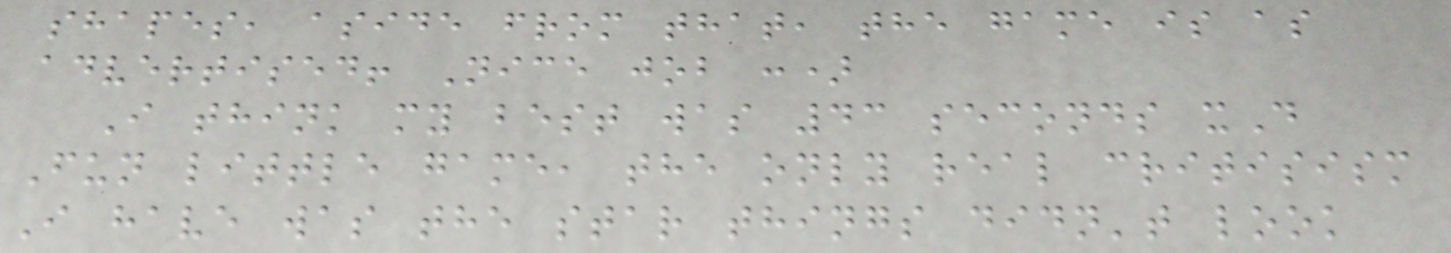shapes, aside from that, the game is as
advertised! Nice job :)
I think my best was 43 seconds xD
Fun little game, the only real critisism
I have was the star things didn't look
